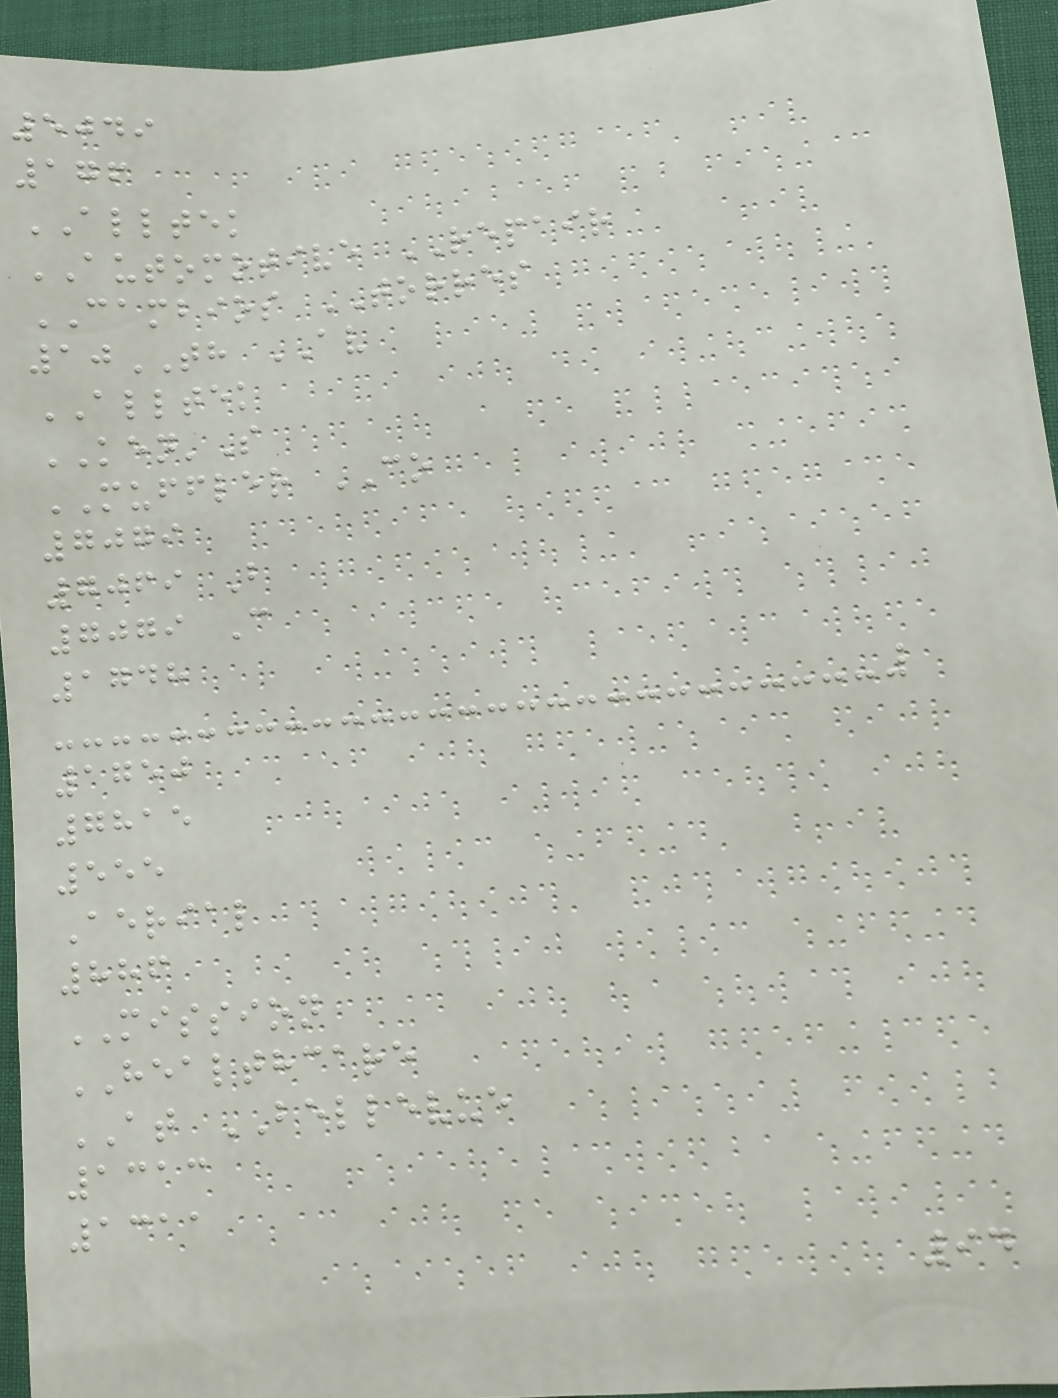5049
176
ALLTEK
AUTOMOTIVE REPAIR
CAMBIOS TORRES
10TH AV
ALLTEK
KEN'S
MUFFLER CO
7079
7069 B
7079 C
1748
1750
7815
555
Aerial
886
MISSION
HEALTHCARE
AT BELLEVUE
1313
1311
94
